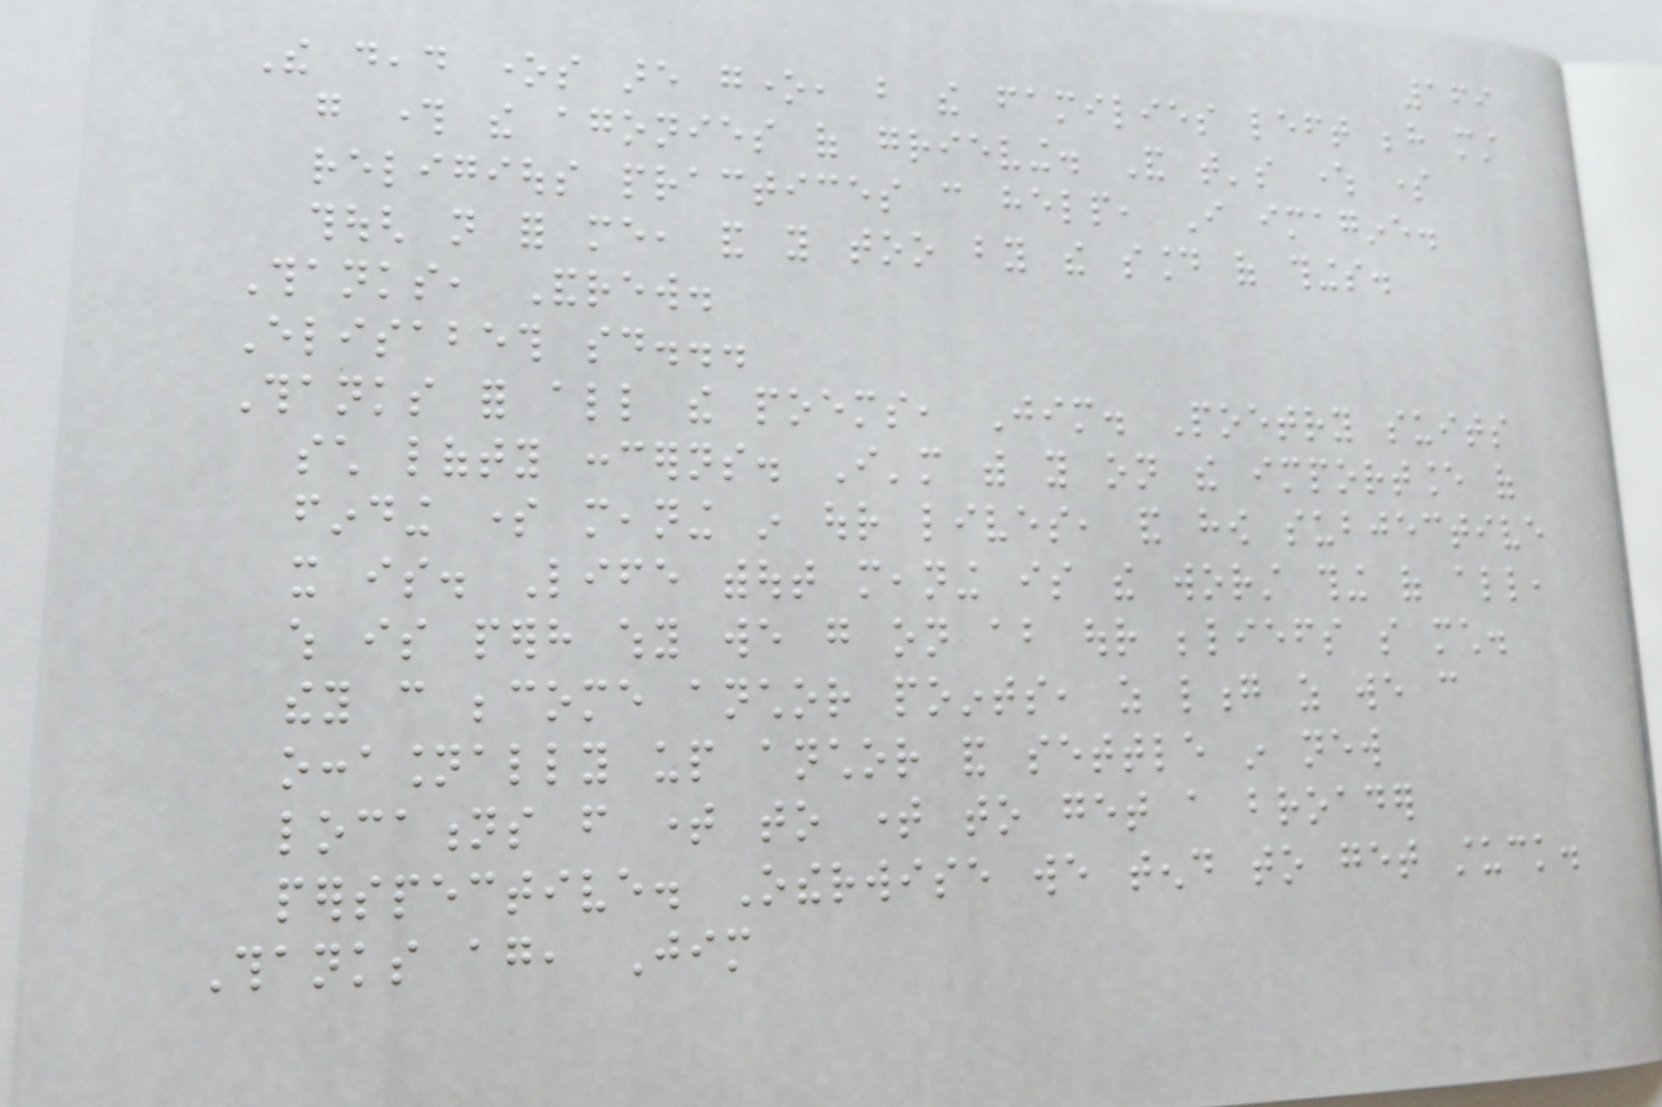169
The dead ones are gone, but the families left behind must
go through the agonies of grieving. And that's where some
religious practices can help, I imagine.
though not for me, and you too by the sound of things.
Thanks, Andrew.
Elisabeth said...
Thanks for all the poems, Jim. Poetry suits
such lofty concerns. I'm with you on the importance of
finding some meaning in our lives, and how subjective
it is. Life without meaning is the worst thing of all,
which is perhaps why we go on about our beliefs so much.
they can become anchor points, as long as we can
occasionally up anchor and settle in new
locations from time to time to get a broader
perspective. Otherwise we tend to get stuck.
Thanks again, Jim
